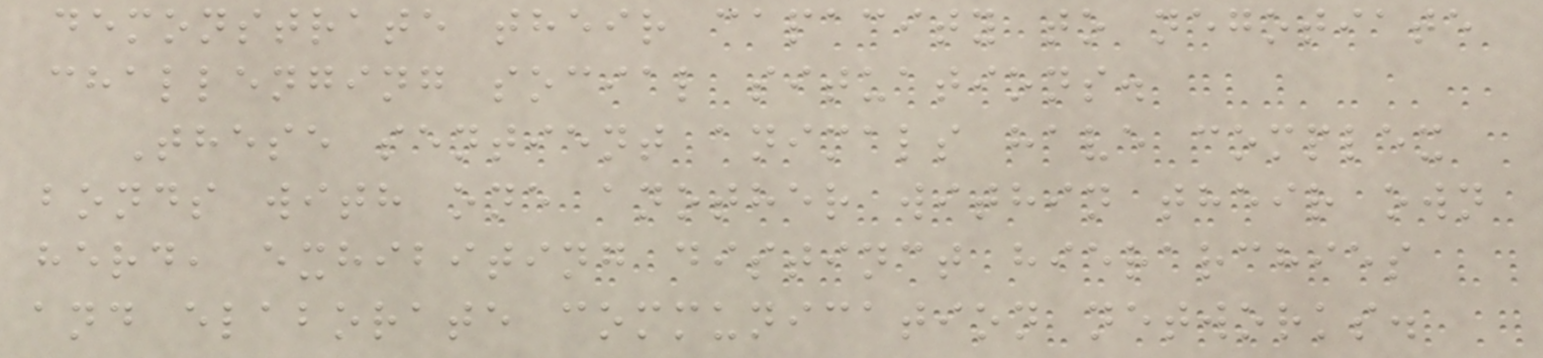demonstrate their capacity to negotiate
challenging social situations.
These sentient animals have complex
bonds with one another within their own
herd, exhibiting distinct hierarchies
and elaborate communication networks.
